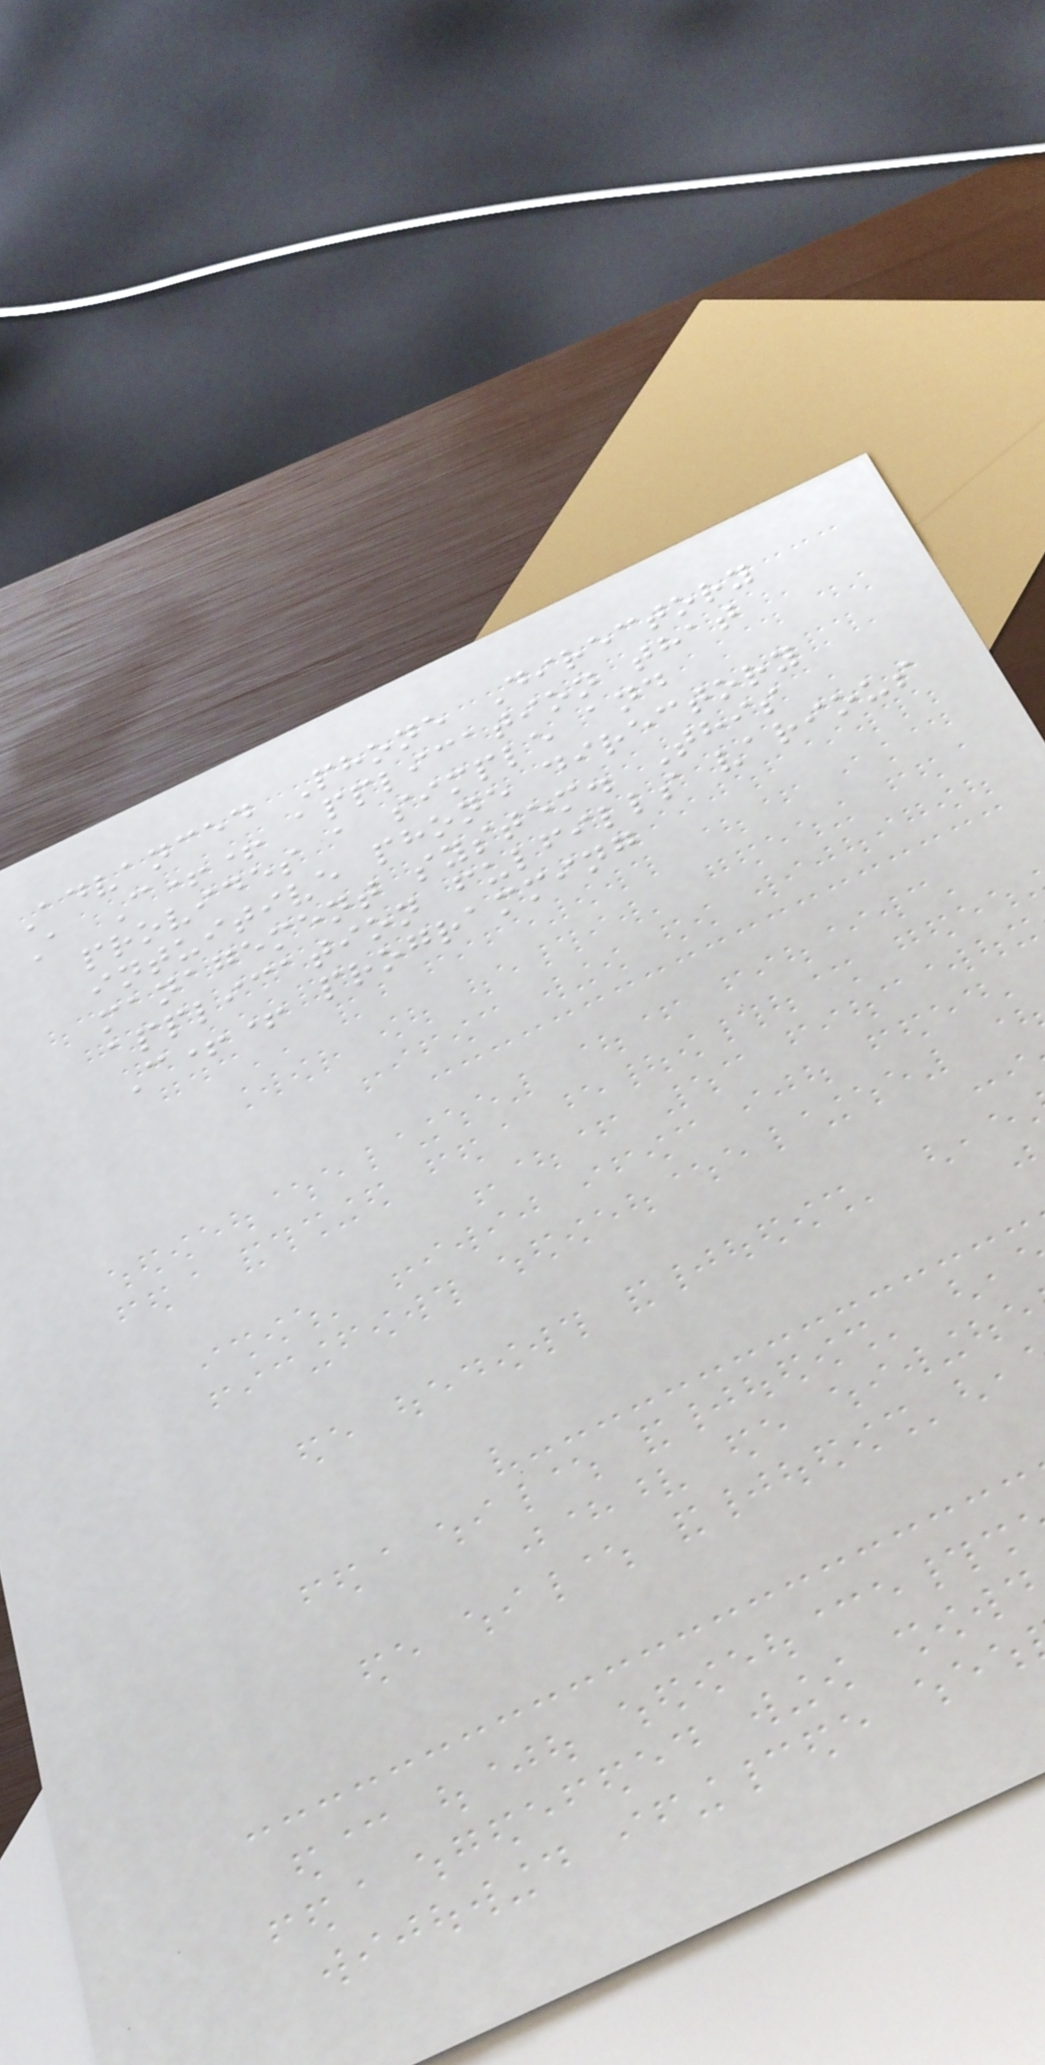Advanced Phone Directory
A C++ application that
provides a simple and
intuitive phone directory
management system. This
application fulfills various
C++ programming
